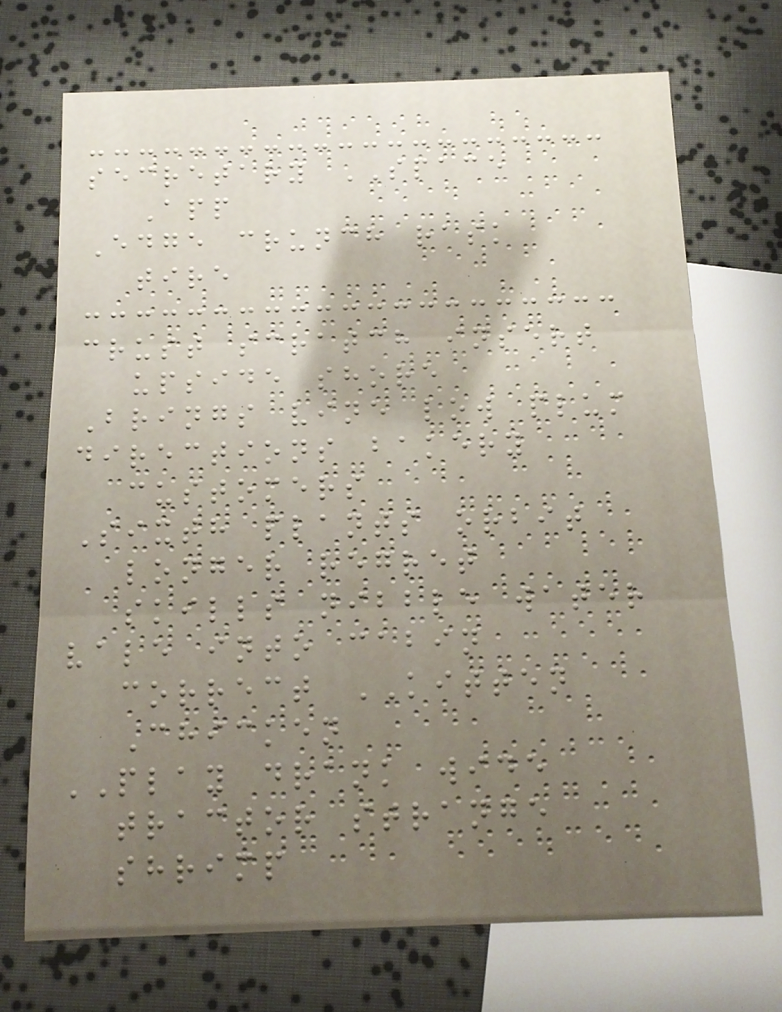secretary SPACE
App
Edge crunch rask
tire
crust scratch insert
upside shore
Brings vine low plum
directions bakery
customers
Sixth plants orbit
longer regret
skills nibble water
vale into cabin
correct KITTEN
Chicken
PLAY drank wide
tractor strange
shrimp
